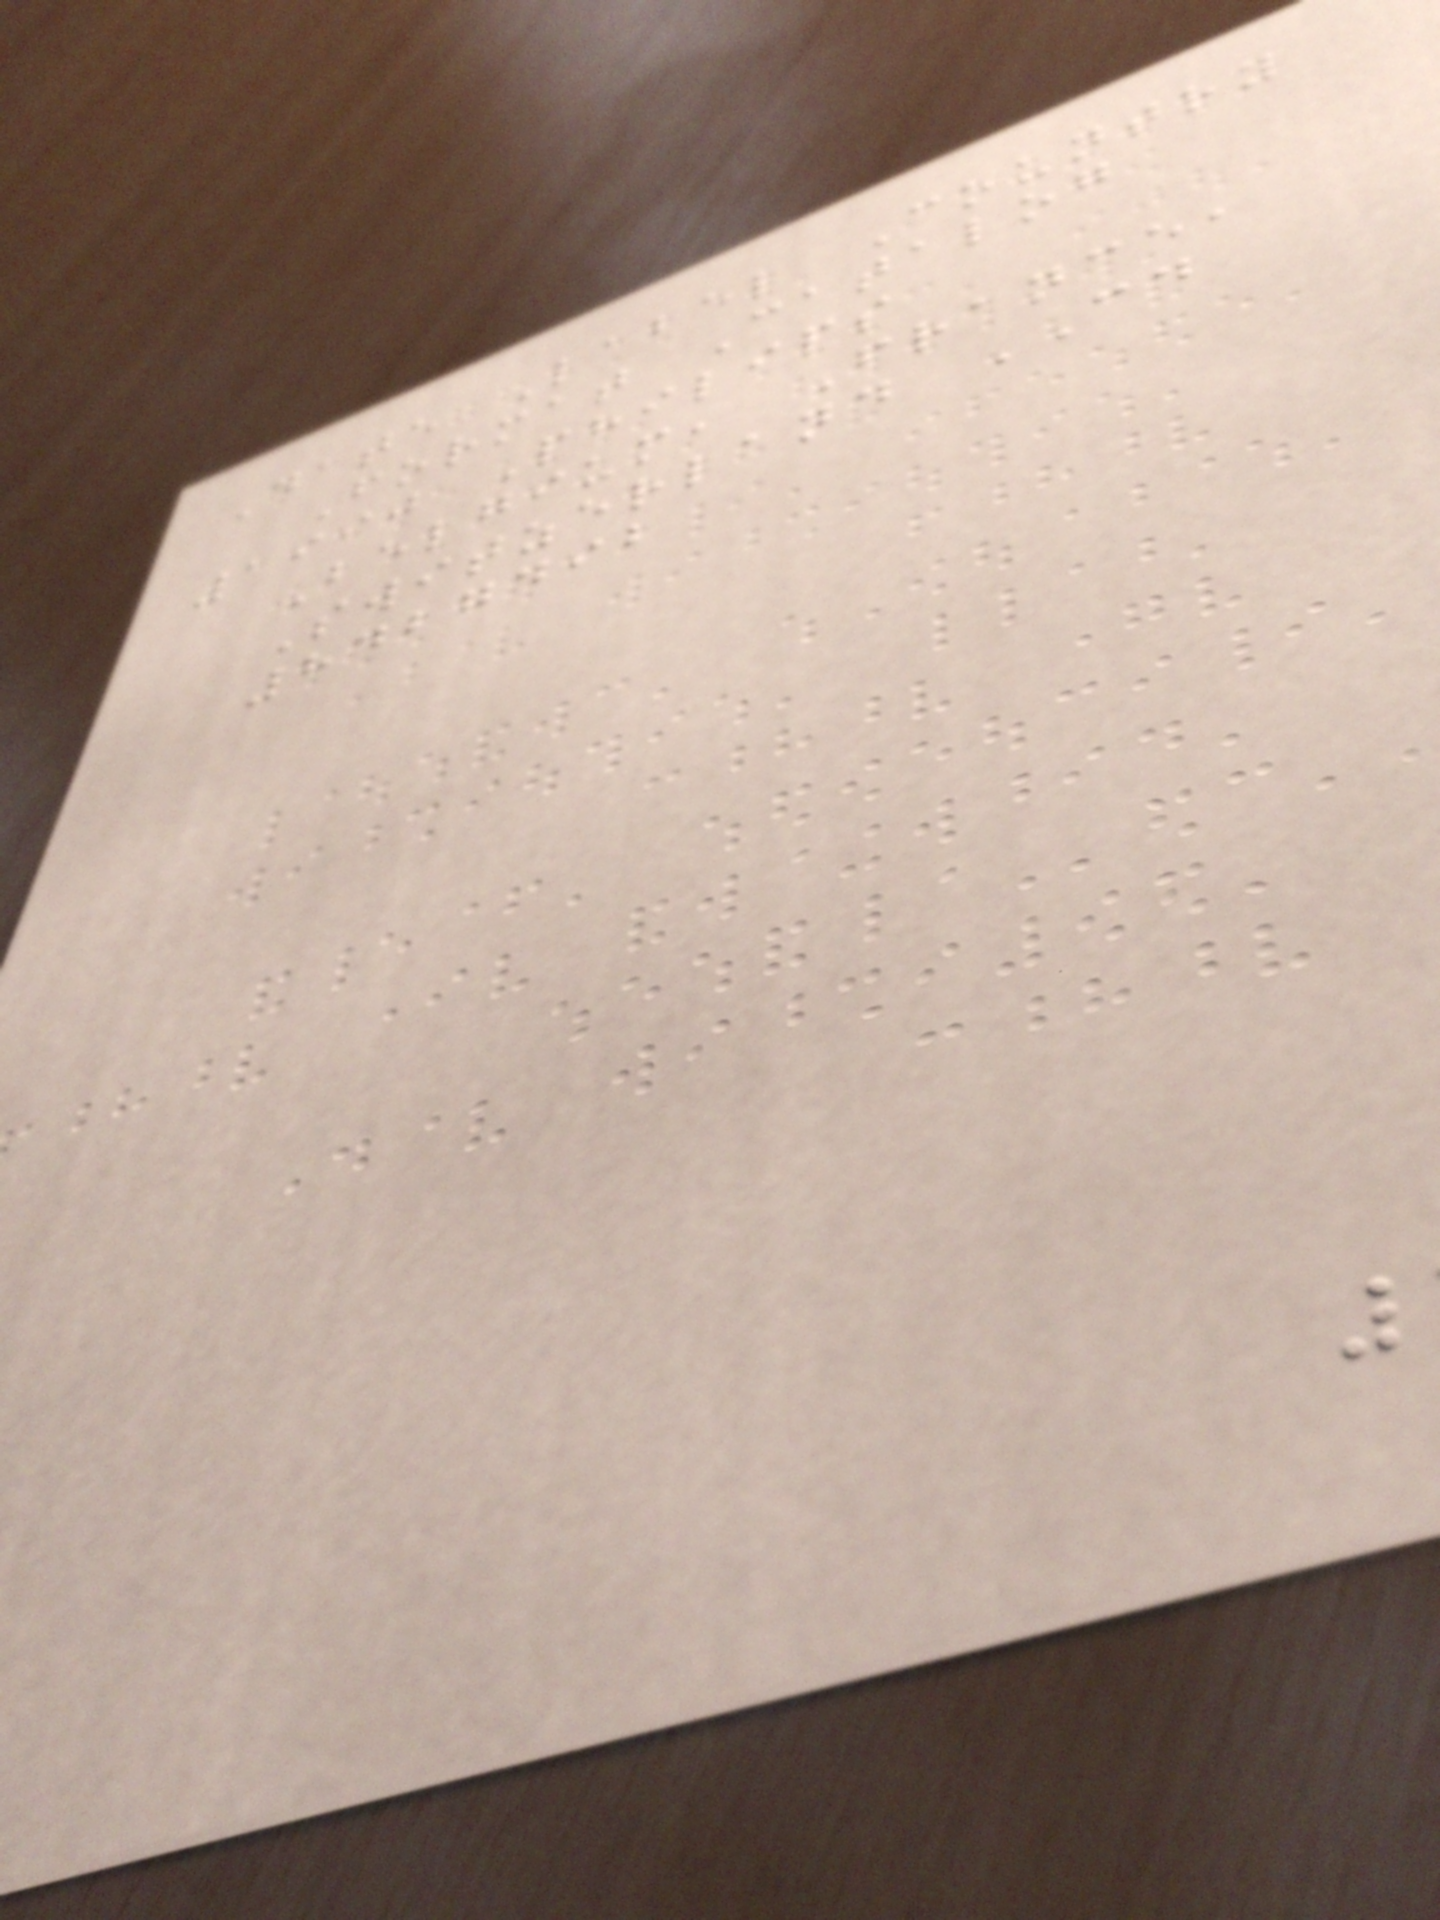Date Label Country
Format Catalog
1990 Philips
Belgium, France,
Switzerland CD
8427492
